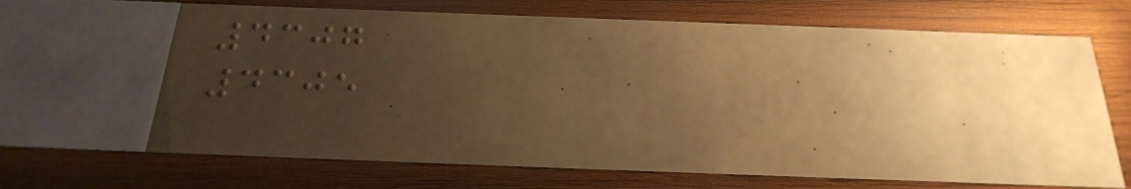4307
4305
